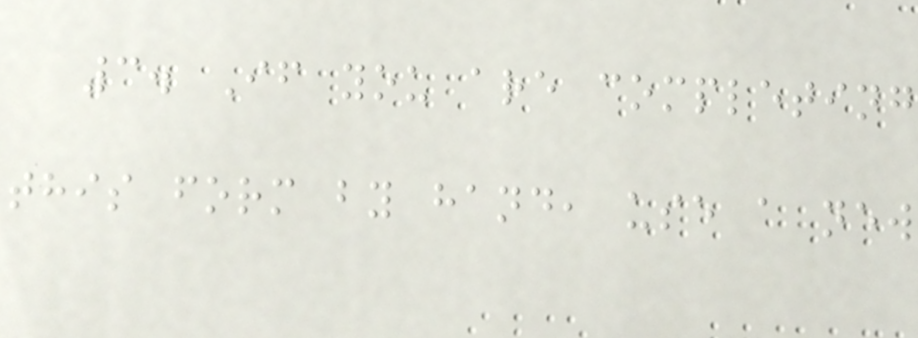3. If you are completing
this form by hand, use a new
